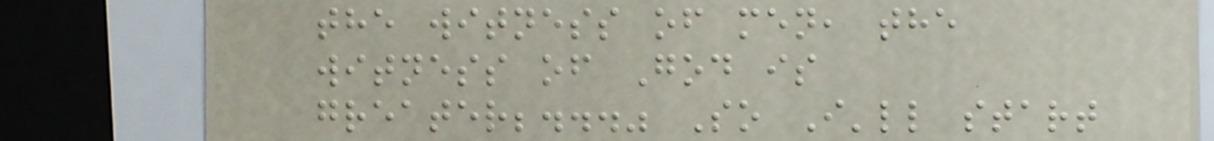the witness of men, the
witness of God is
greater;..." So I'll start
